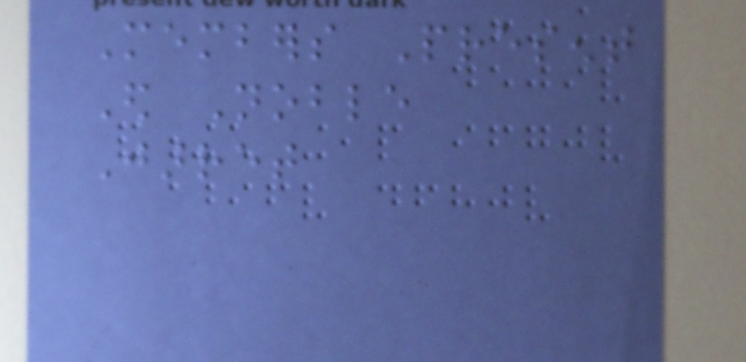Members Present
Ed Noble
Jarret
